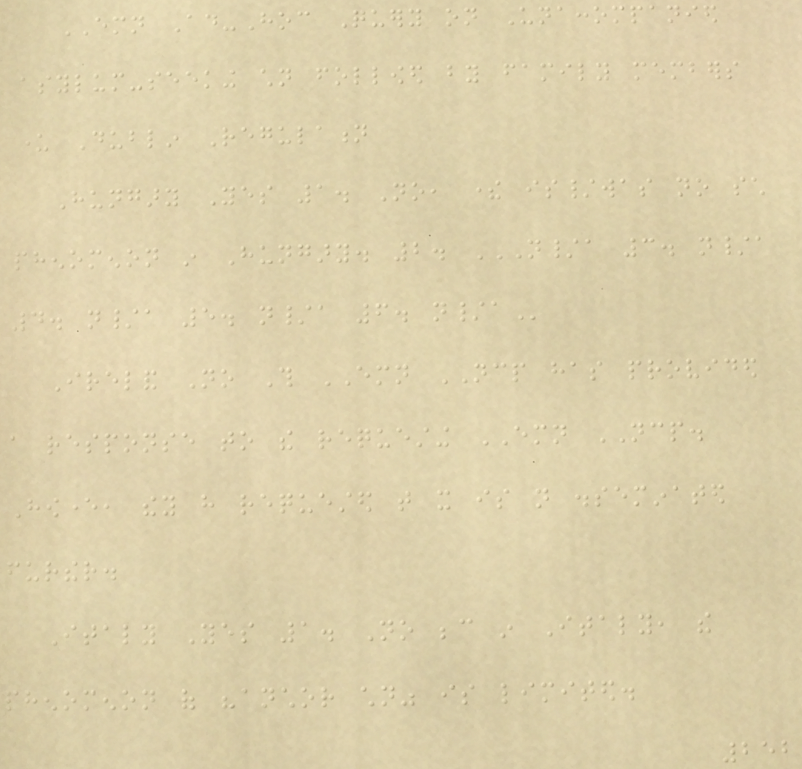EMN Ad-Hoc Query on Unaccompanied
asylum-seeking children followed by family members
under Dublin Regulation
Hungary Yes 1. No, there is/was no such
phenomenon in Hungary. 2. N/A 3. N/A
4. N/A 5. N/A 6. N/A
Ireland No This EMN NCP has provided
a response to the requesting EMN NCP.
However, they have requested that it is not disseminated
further.
Italy Yes 1. No because in Italy, the
phenomenon of "anchor children" is limited.
252
